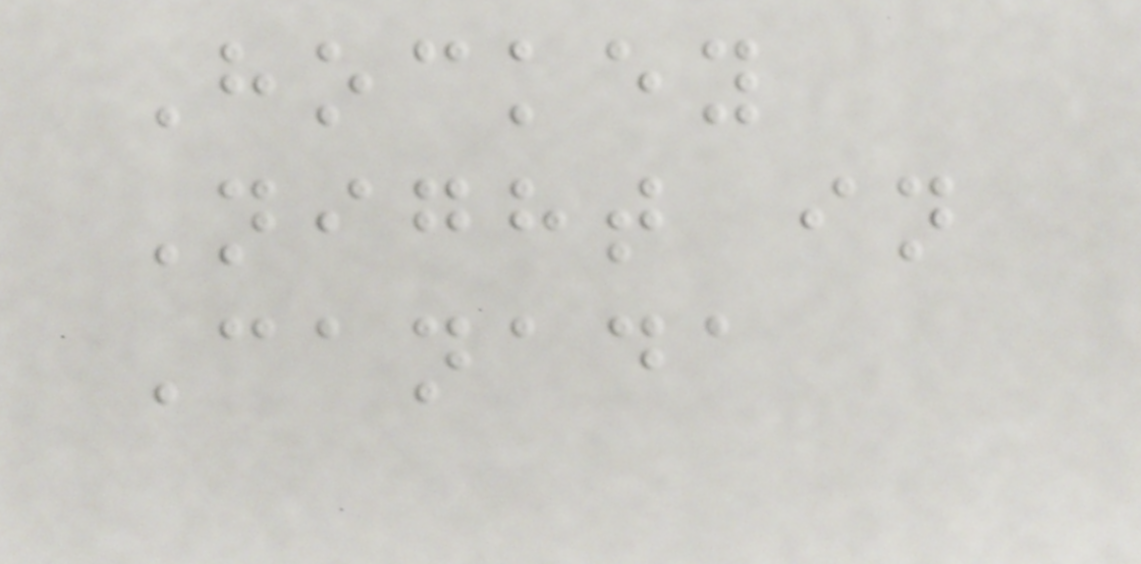Hockey
Night in
Canada
